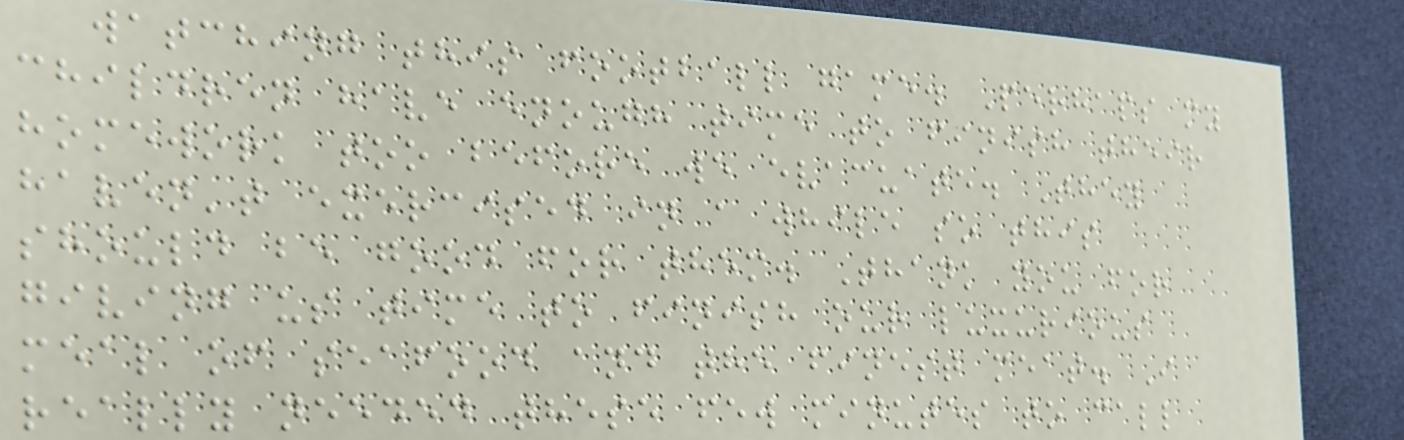watching this football game. Perhaps my
children have enough time to finish their
homework too before we evacuate. They
haven't exercised in a while so this
should be good for them. Thank you for
giving us time to finish our luxurious
meal of seafood and the finest meat. I
really needed these few minutes to call
